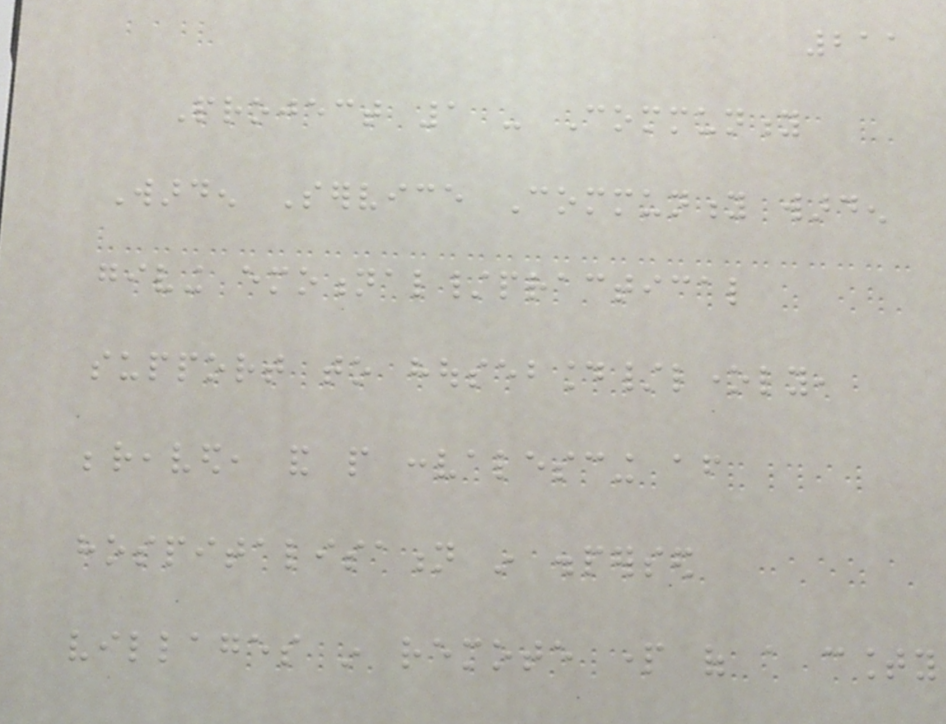211
Project 1 - Community
Warden Service Community warden
giving emotional/practical
support to housebound/lonely,
bereaved, and people convalescing after
hospitalisation in dispersed
villages in remote part of a county
